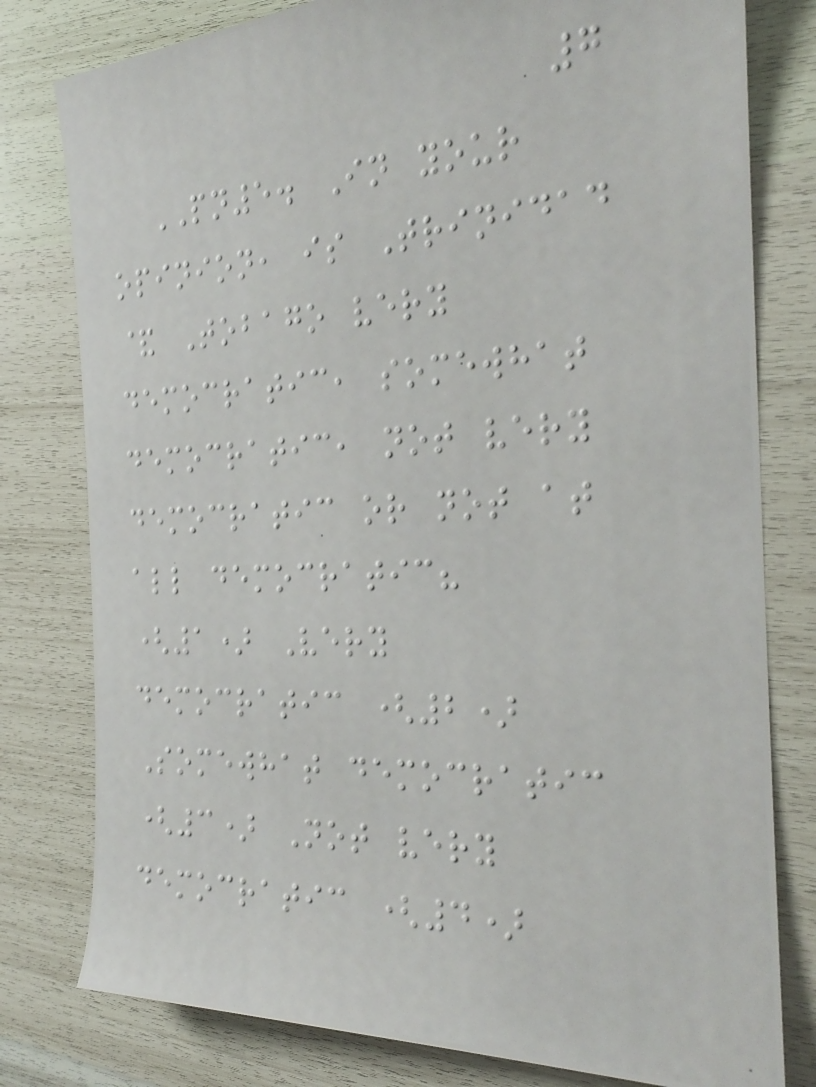7
PN5. In your
opinion, is Trinidad
& Tobago very
democratic, somewhat
democratic, not very
democratic or not at
all democratic?
(1) Very
democratic (2)
Somewhat democratic
(3) Not very
democratic (4)
